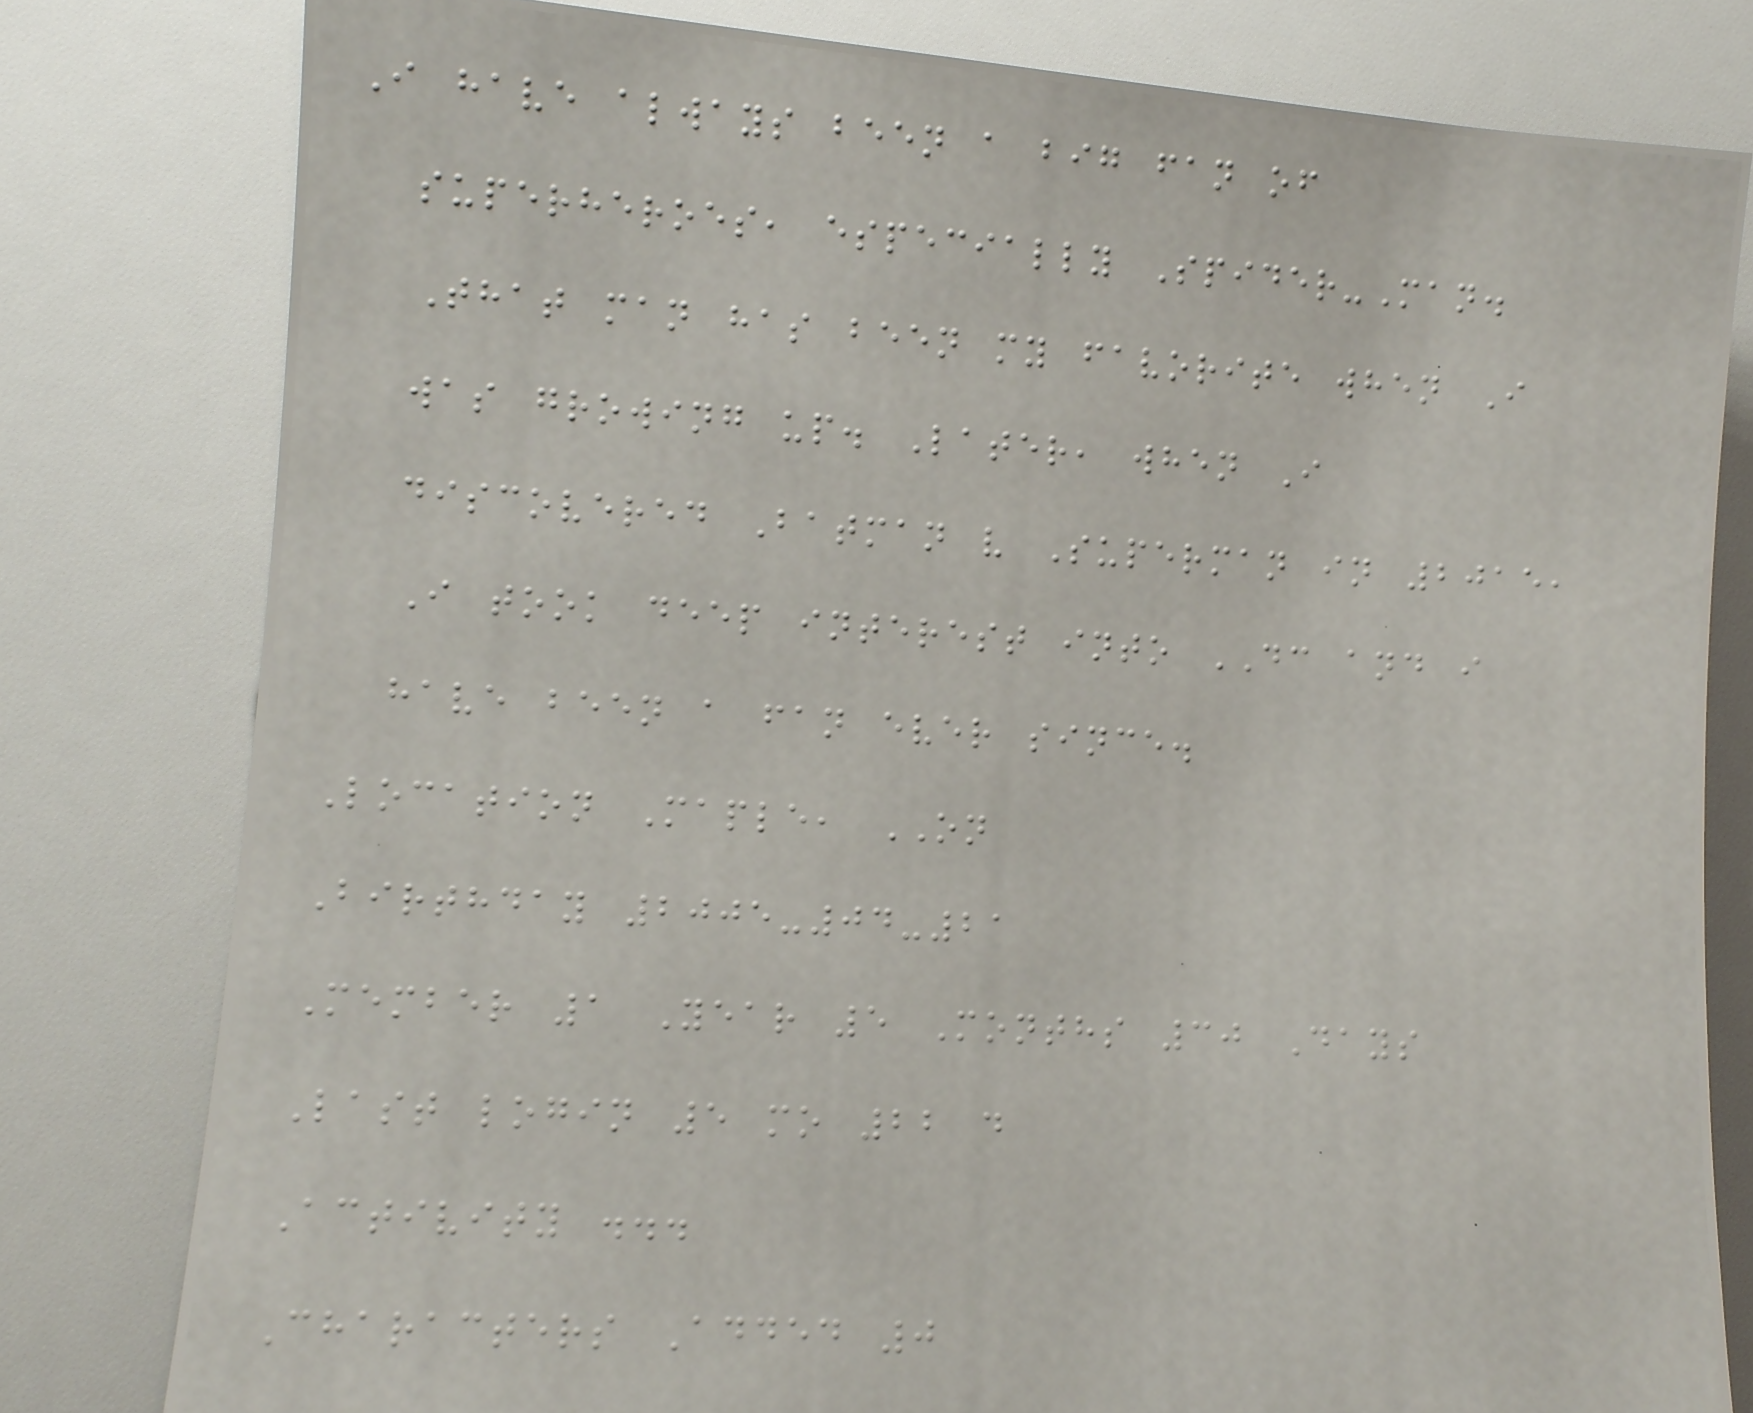I have always been a big fan of
superheroes, especially Spider-Man.
That man has been my favorite when I
was growing up. Later, when I
discovered Batman v Superman in 2015,
I took deep interest into DC and i
have been a fan ever since.
Location Maple, ON
Birthday 2005-04-21
Member 1 Year 5 Months 30 Days
Last login 5 mo 22 d
Activity ...
Characters Added 0
